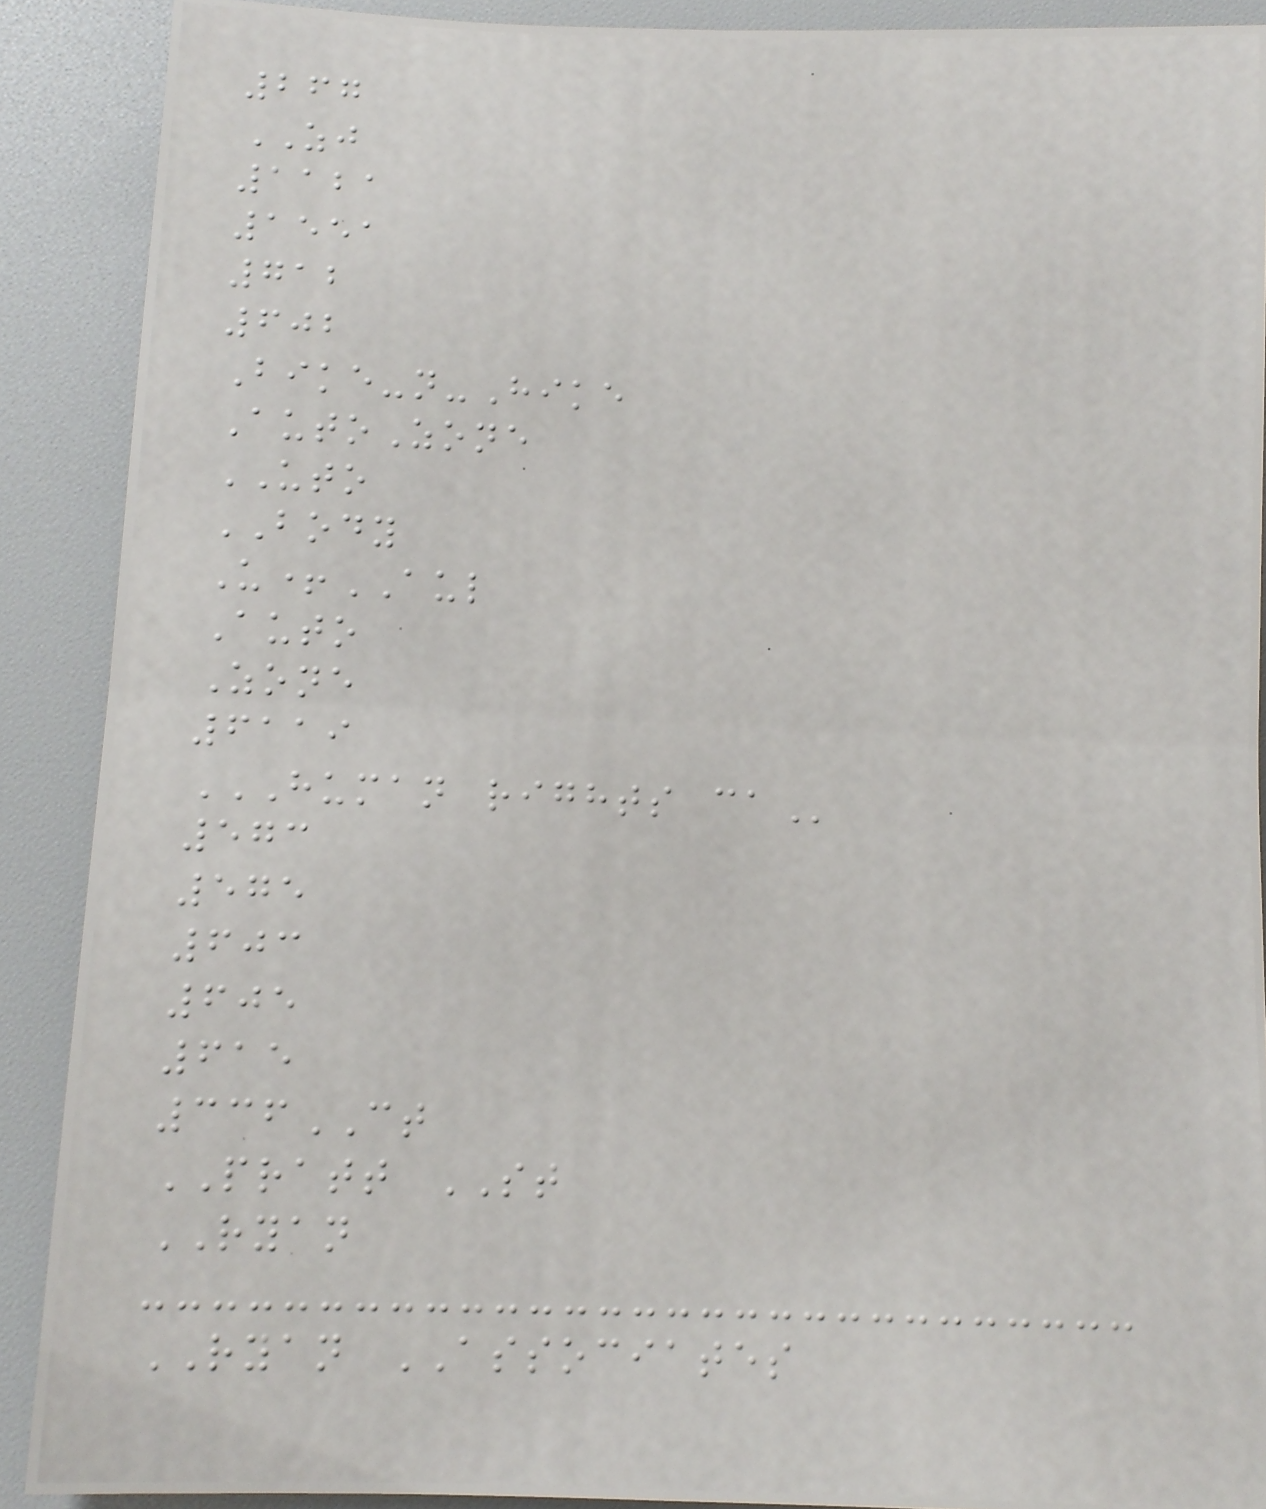267
ZJ
1121
1551
712
602
Bike-n-Hike
AutoZone
UTO
BODY
U+AUL
Auto
Zone
6119
HUMAN RIGHTS CA
573
575
603
605
615
336CT
PRATT ST
RYAN
RYAN ASSOCIATES
